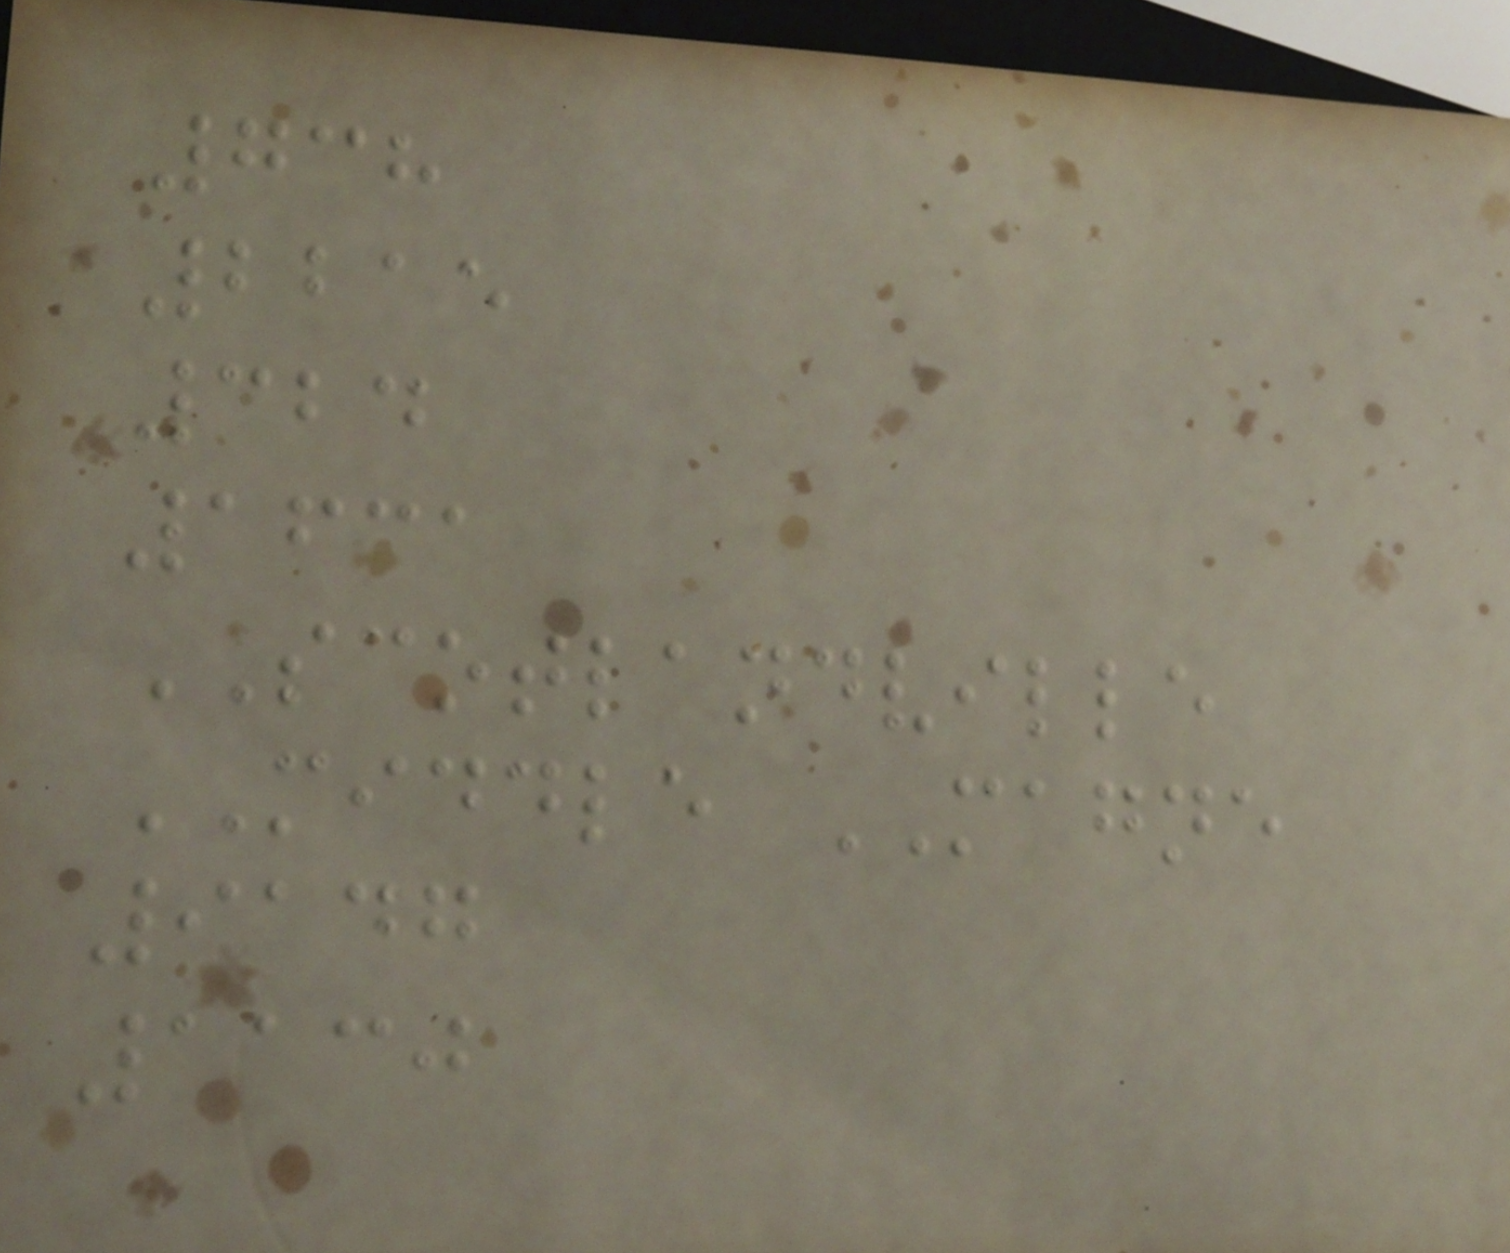738
2215
324
1631
SCOTLANDVILLE
MIDDLE MAGNE
9147
1130
